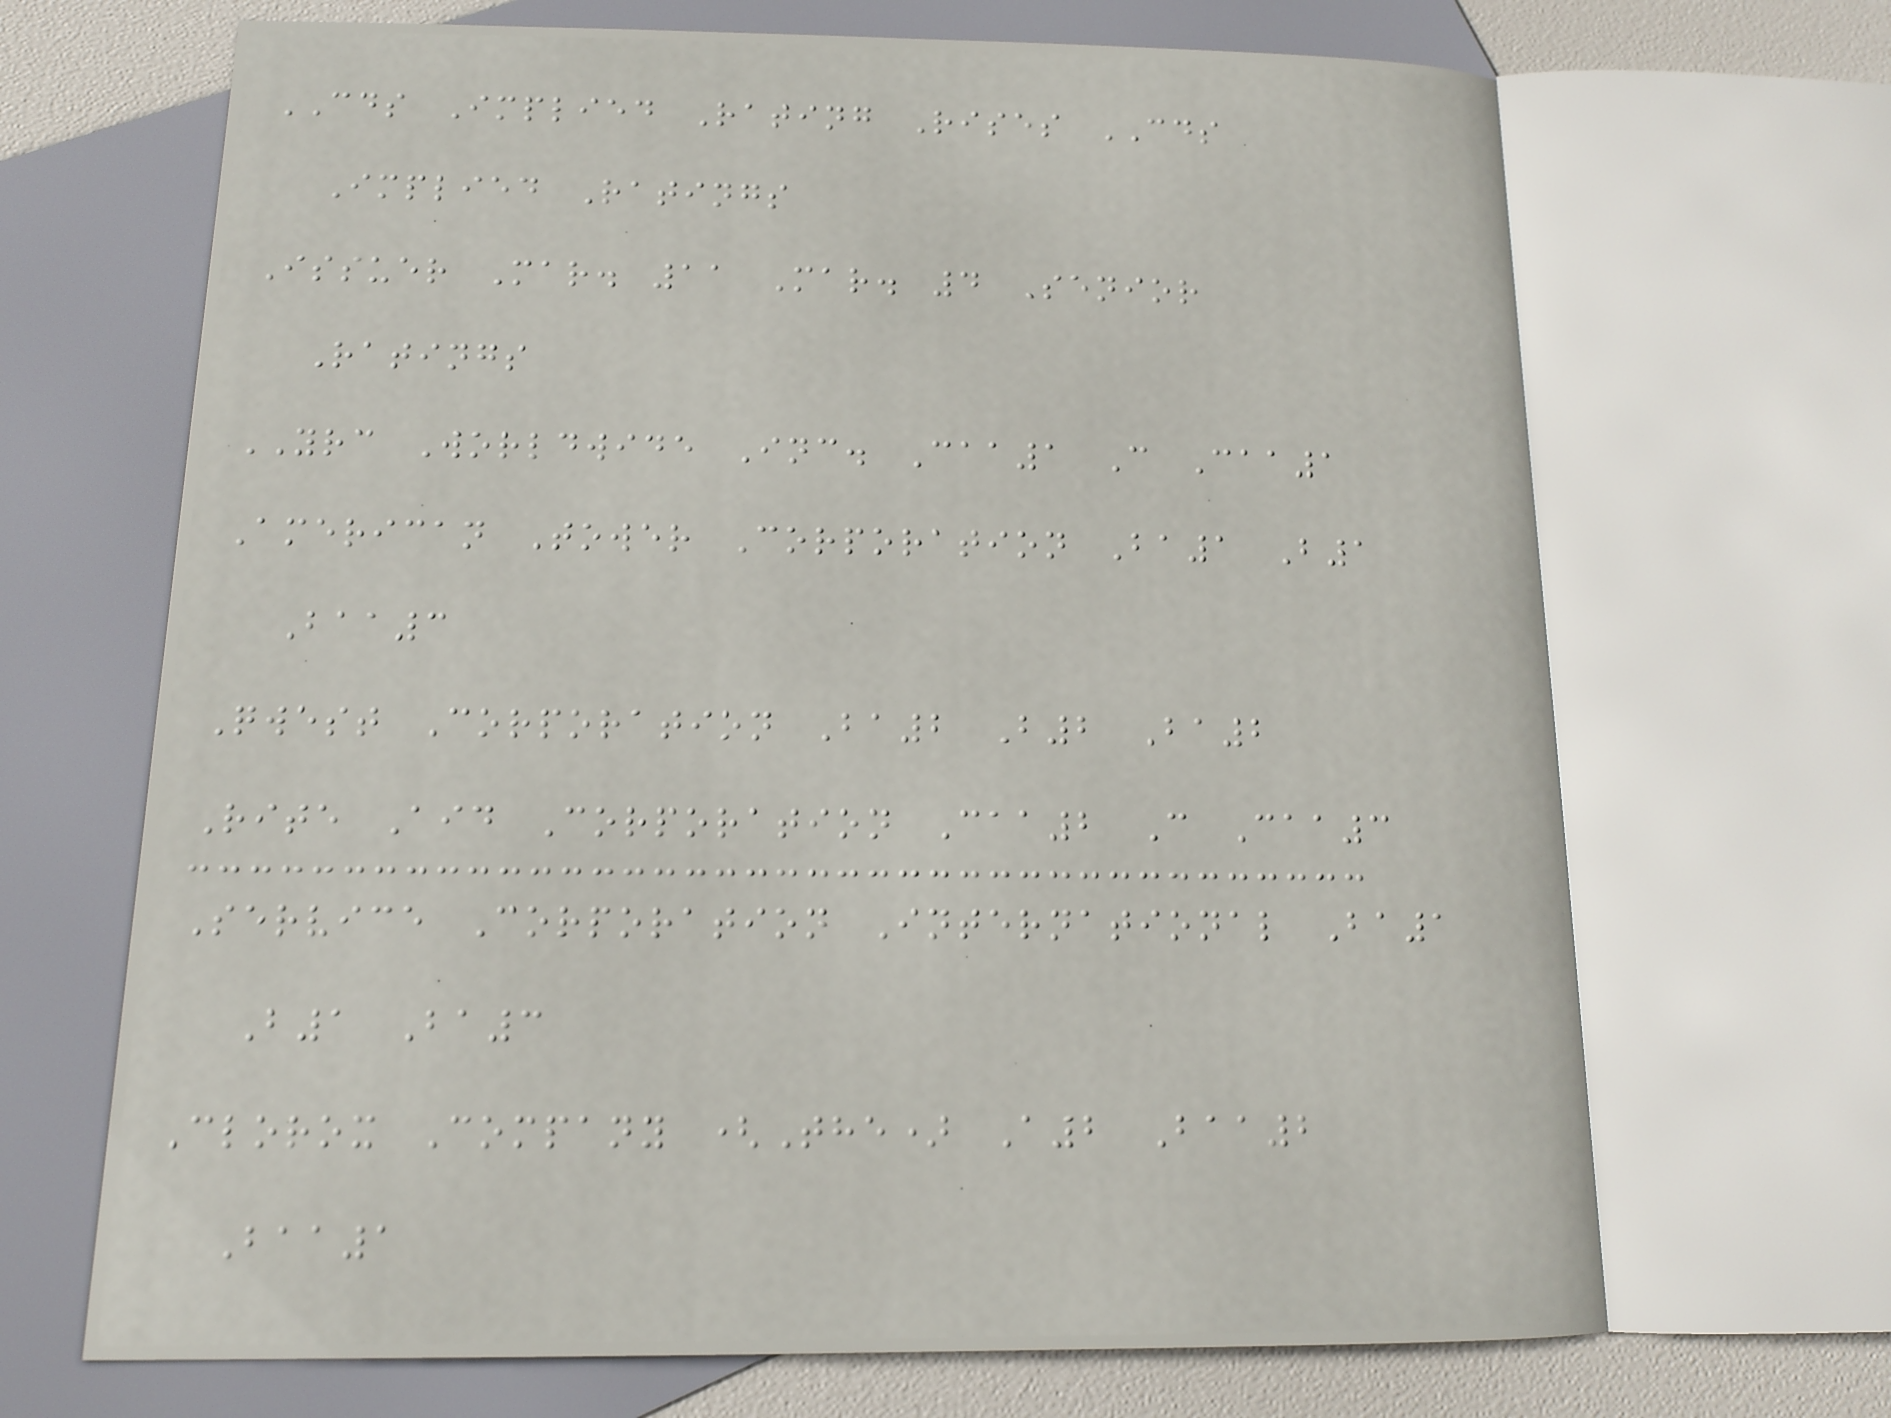CDS Implied Rating Rises CDS
Implied Ratings
Issuer Mar. 11 Mar. 4 Senior
Ratings
YRC Worldwide Inc. Caa1 C Caa1
American Tower Corporation Ba1 B1
Baa3
Qwest Corporation Ba2 B2 Ba2
Rite Aid Corporation Caa2 C Caa3
Service Corporation International Ba1
B1 Ba3
Clorox Company (The) A2 Baa2
Baa1
